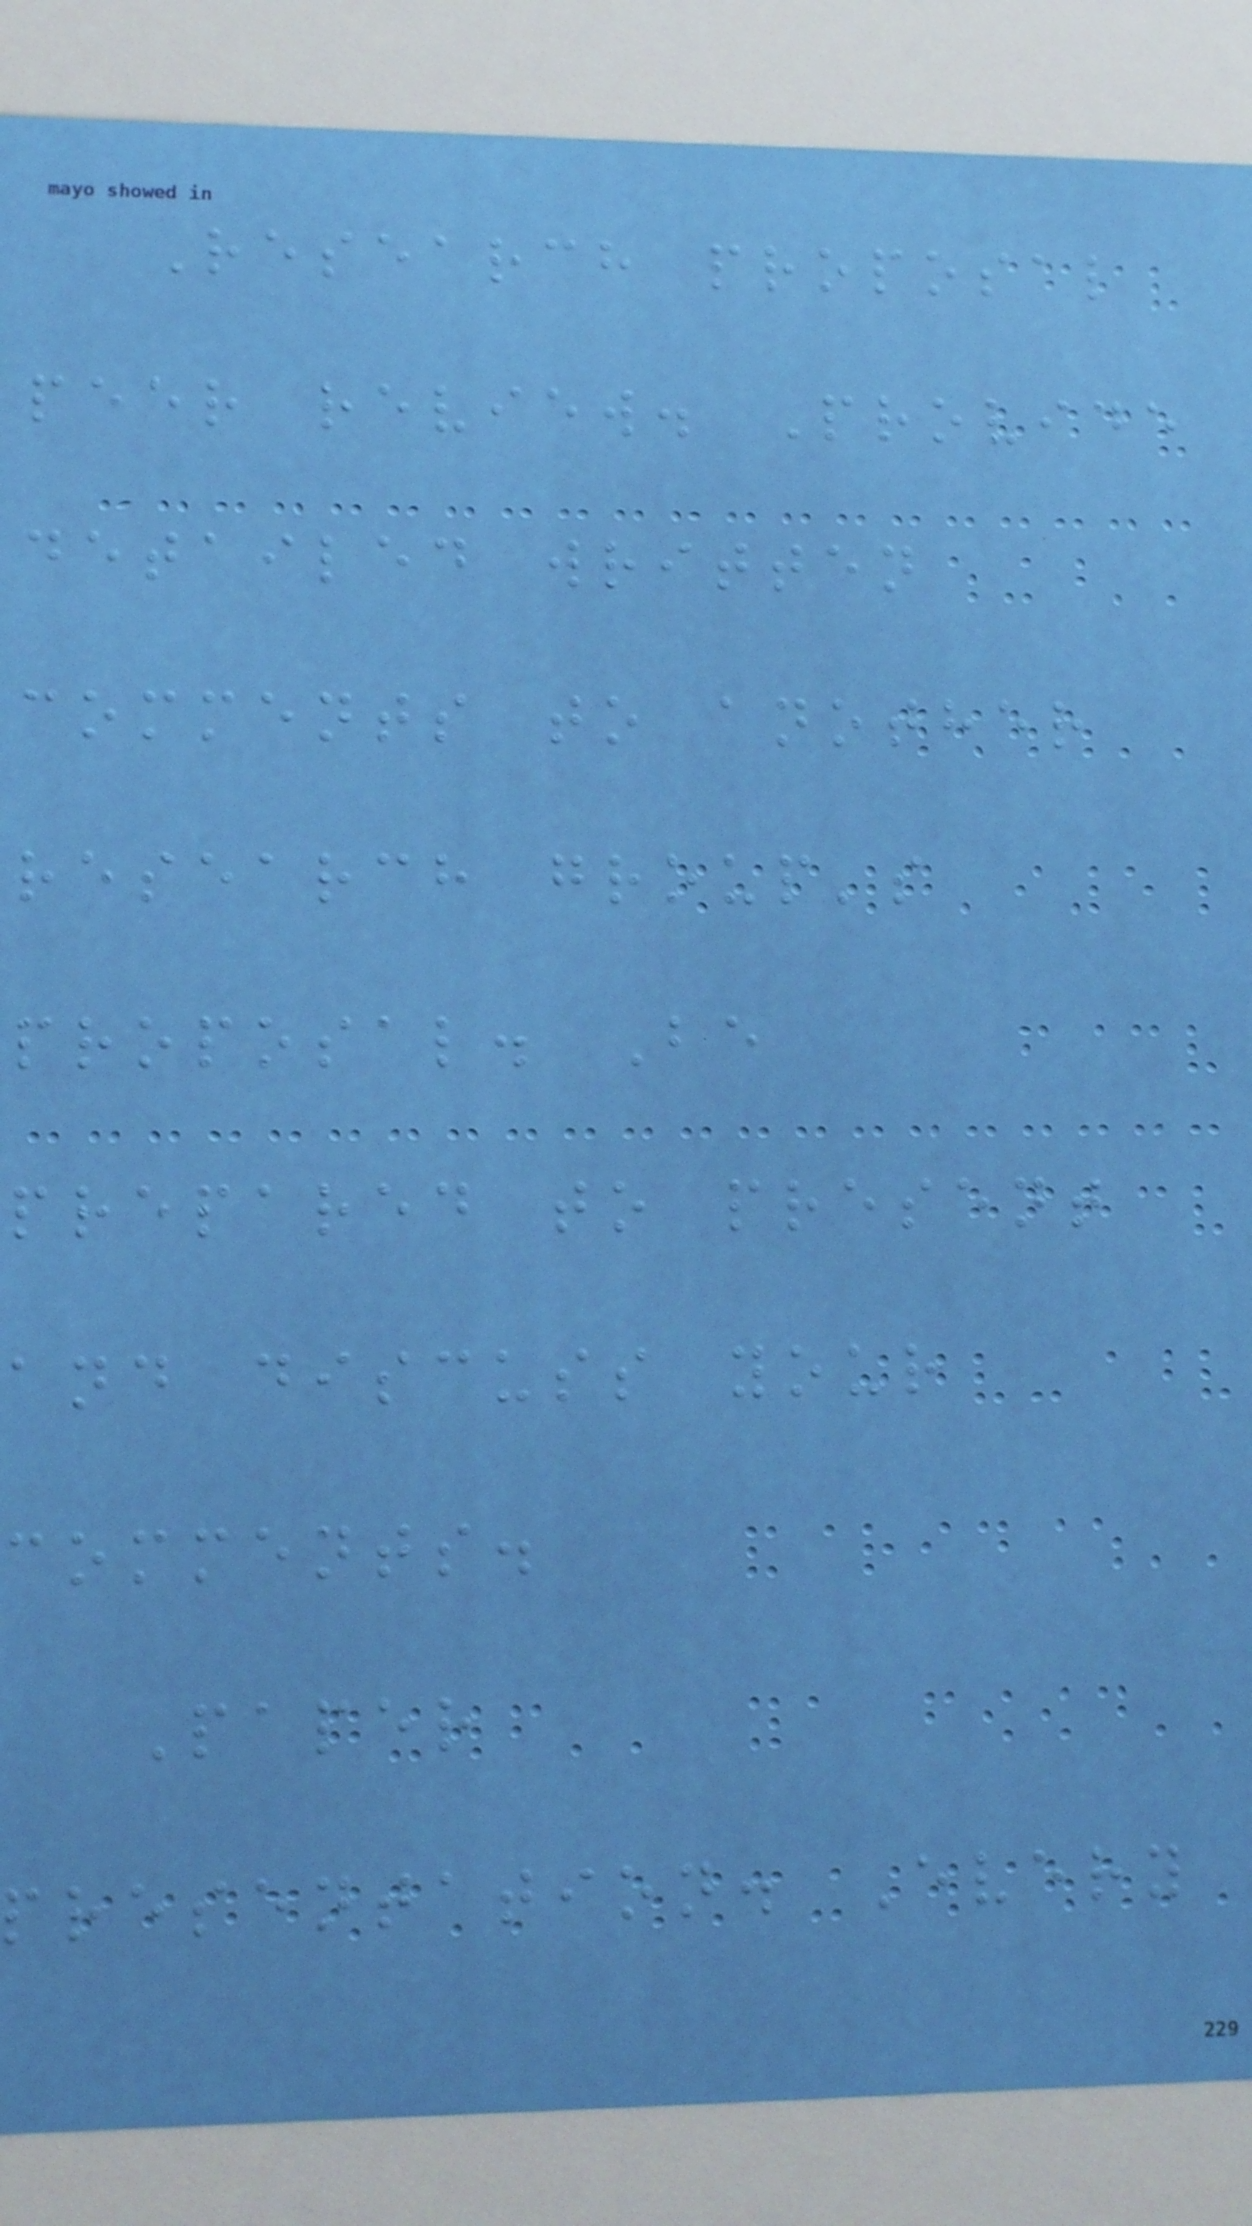Research proposal
peer review. Provide
detailed written
comments to another
research group's
proposal. Be
prepared to present
and discuss your
comments.
Paper
presentation. Every
